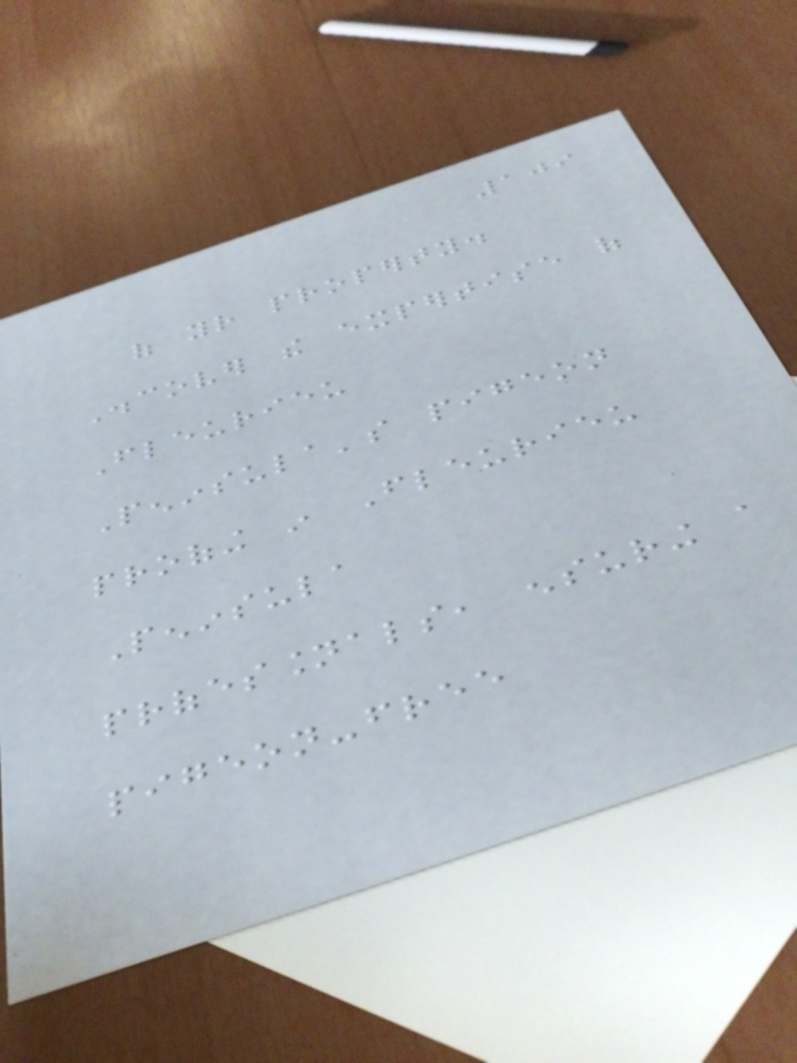109
of your property.
Discover the expertise of
Fleurieu
Peninsula's pigeon
proofing in Fleurieu
Peninsula
professionals, ensuring a
pigeon-free
